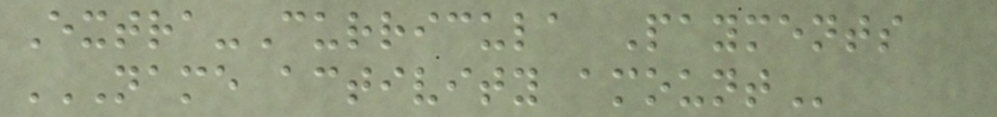Extra-Curricula Payments
NAME ACTIVITY AMOUNT
